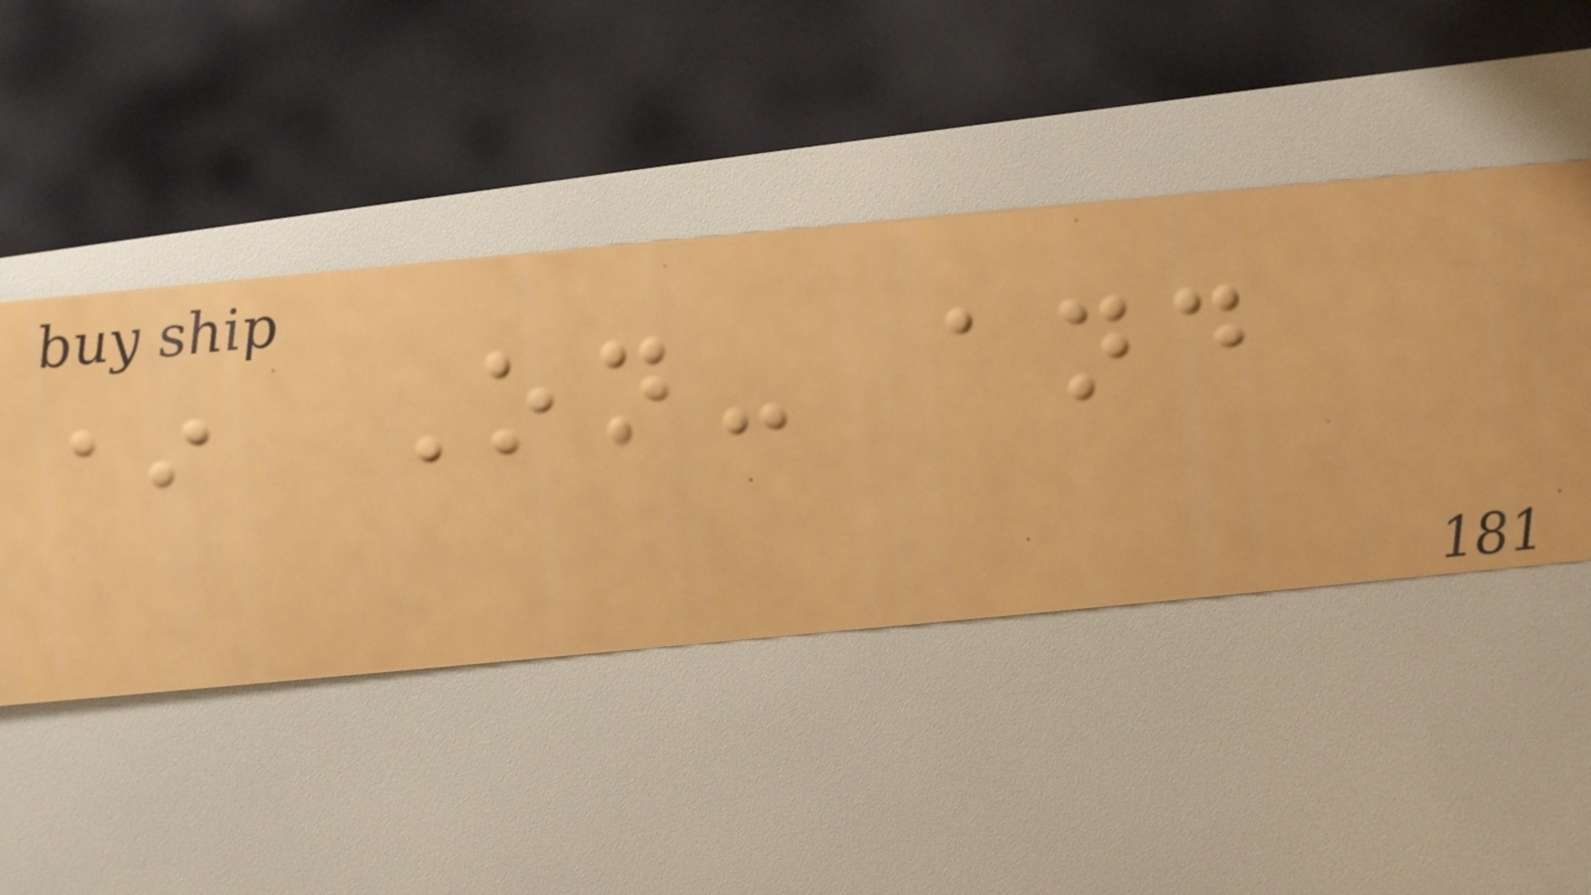* On- and
